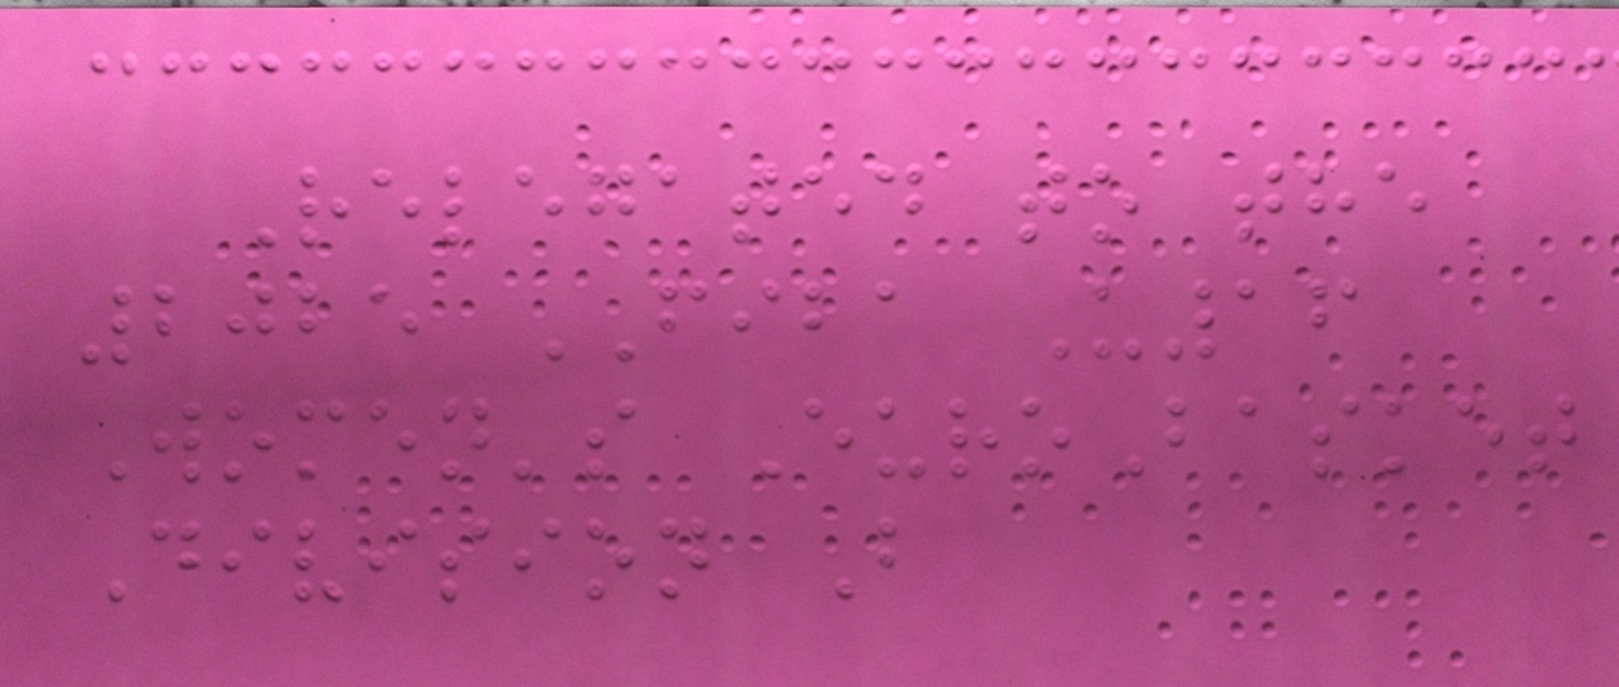Relegated to the
2025 FIBA U16
Women's EuroBasket
Division B
